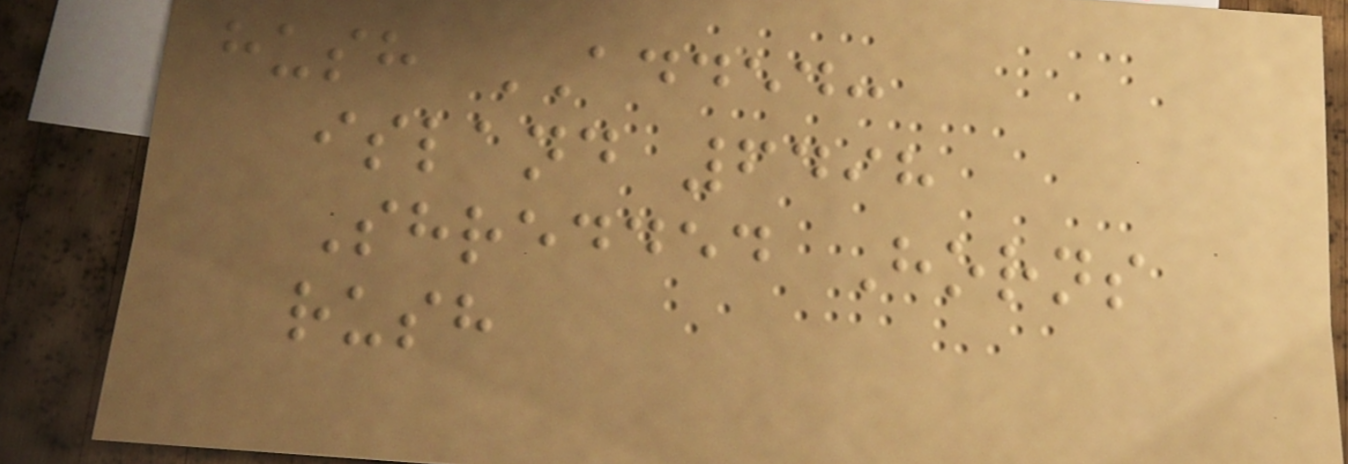hush ADDED:
island 6498
Shredded Horns
rush
